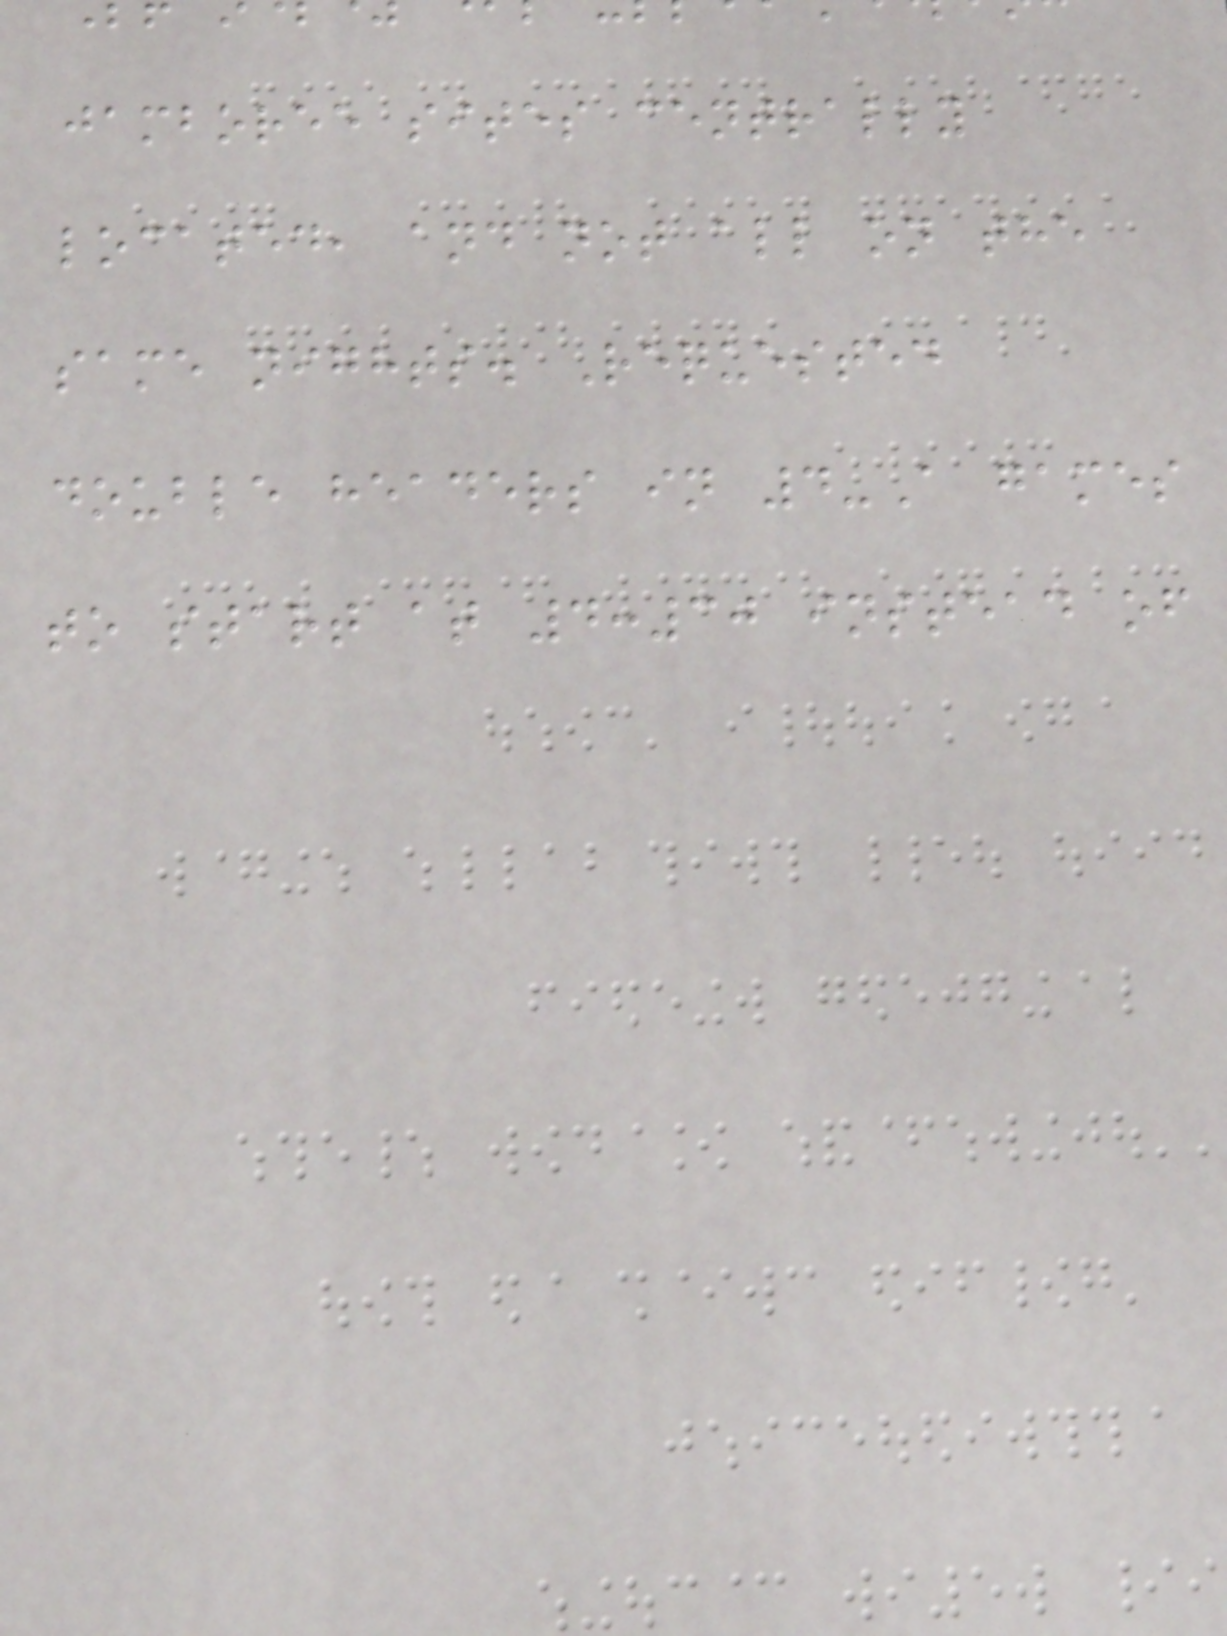jamboree sites centrally
located, and not all on the
same nights. Requested
double headers in 4-A games
to start at 4:30 instead of
